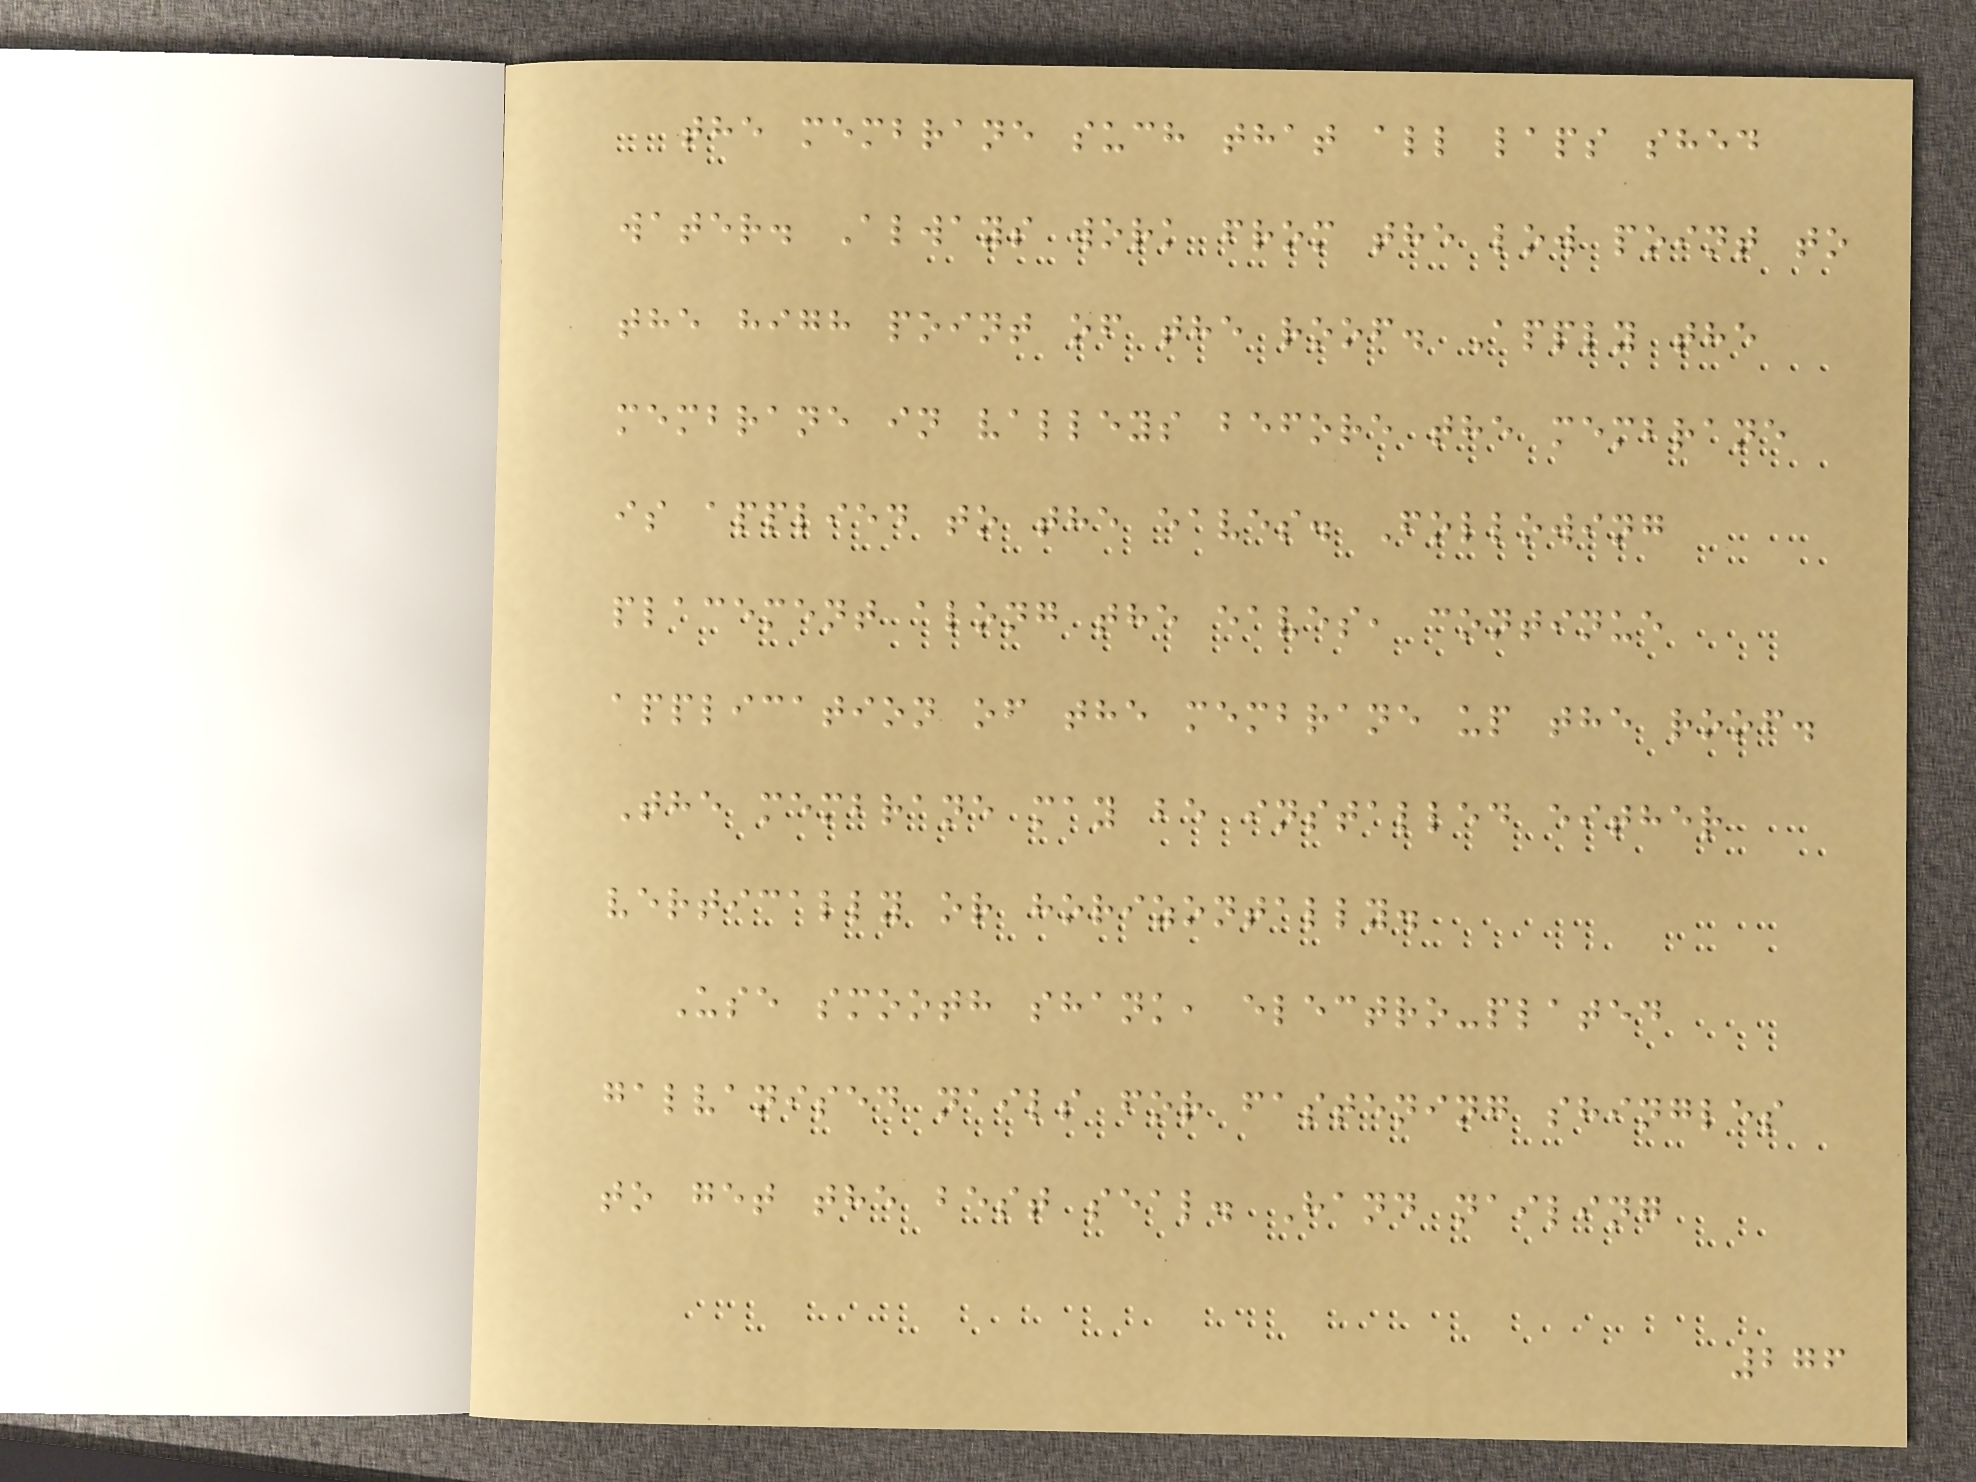the membrane such that all laps shed
water. Always work from the low point to
the high point of the roof. Apply the
membrane in valleys before the membrane
is applied to the eaves. Following
placement along the eaves, continue
application of the membrane up the roof.
The membrane may be installed either
vertically or horizontally.
Use smooth shank, electro-plated
galvanised nails for fastening shingles
to get the best seal. Hand nailing
276
